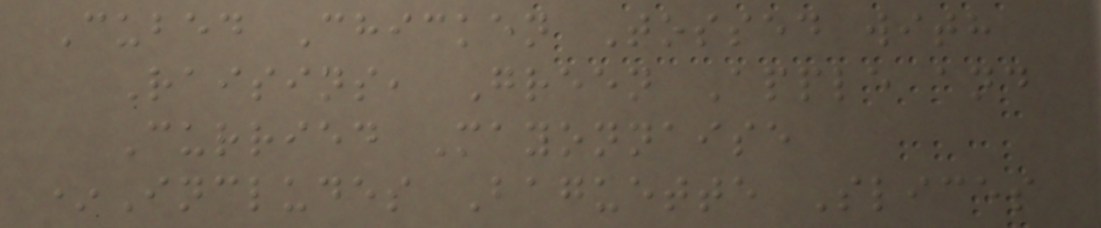Cubed Chicken Tossed with
Raisins, Green Apple and
Curried Mayonnaise
*Includes Baguette Slices
